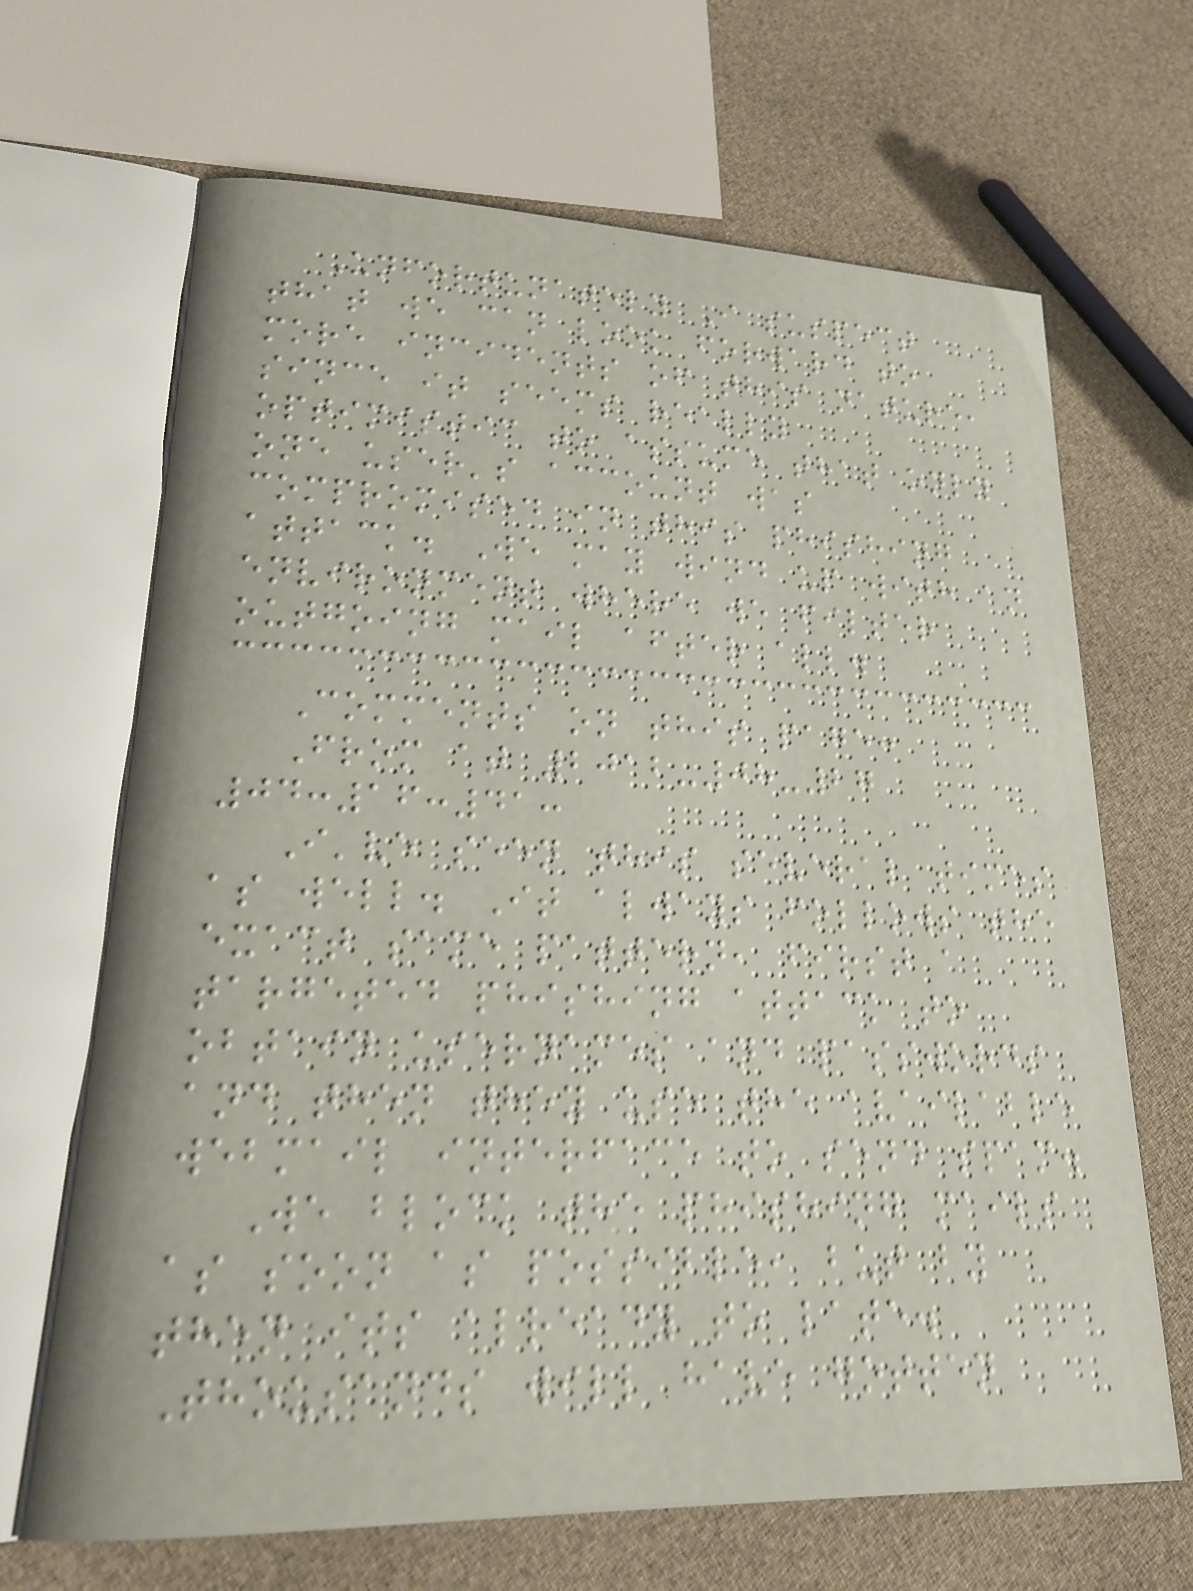Unfortunately I suspect
that we can look forward to
more incidents of this nature,
since it seems really
optimistic to assume that only
one user's account was
compromised in this phishing
attack. We may wind up with an
environment where we filter
outgoing mail after all.
Comments on this page:
From at 2012-08-27
04:16:41:
I've seen this several times
as well. It always follows the
exact same pattern, first a
targeted phishing attack to
obtain usernames and passwords
and then they use the available
webmail interface to send spam.
We block the phishing mails
as soon as possible, but by
then its already to late.
Thousands will have gotten
